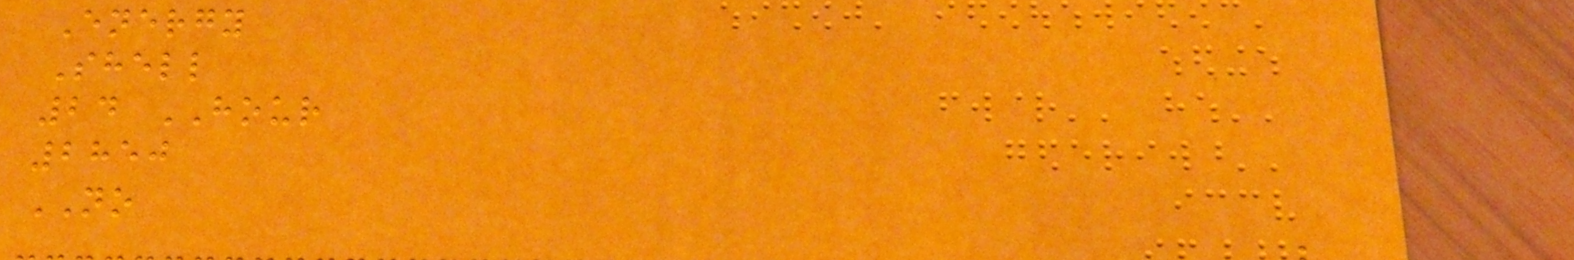Energy
Shell
24 HOUR
2850
NO
